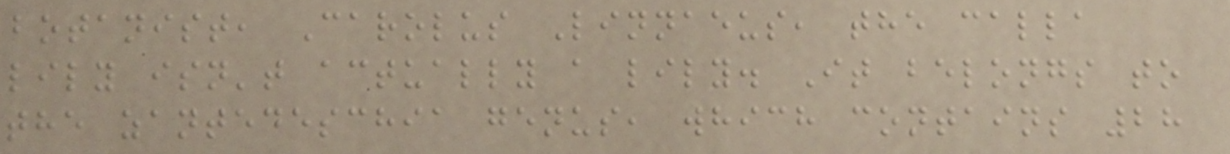botanist, Carolus Linnaeus, the calla
lily isn't actually a lily. It belongs to
the zantedeschia genus, which contains 28
